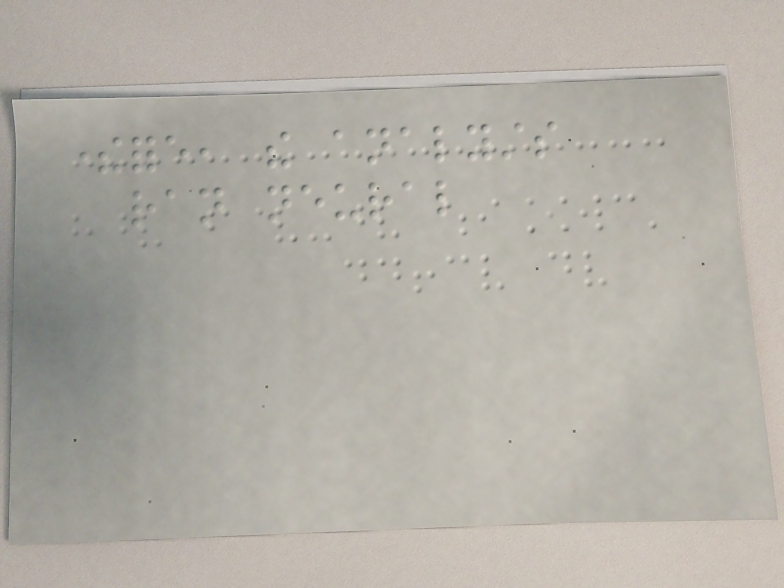therefore, the analysts
ran neural
